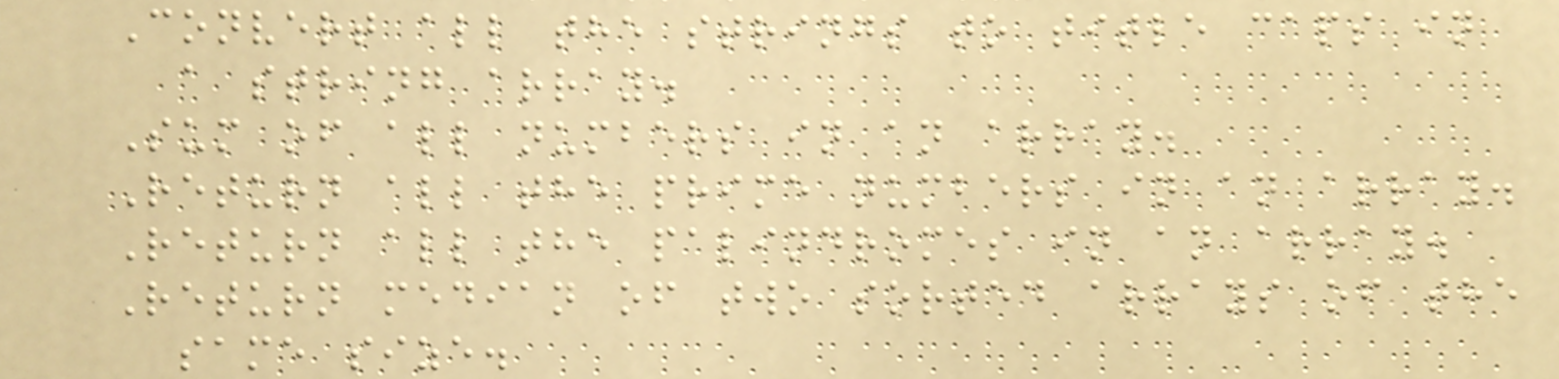Convert all the strings to title caps in
a string array.
Sum of all numbers in an array.
Return all the prime numbers in an array.
Return all the palindromes in an array.
Return median of two sorted arrays of the
same size.
